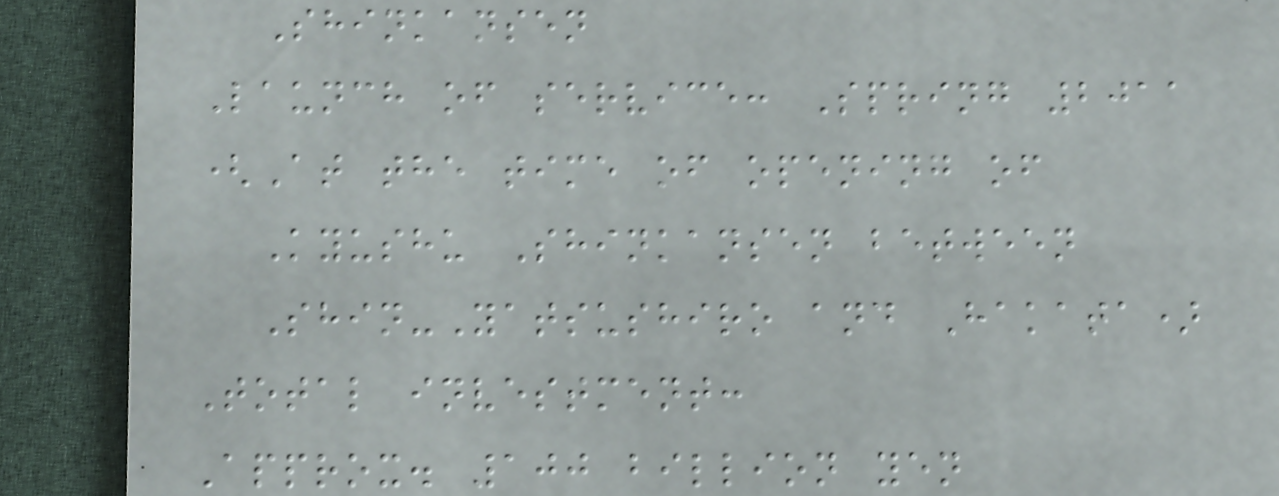Shinkansen
Launch of service: Spring 2011
(At the time of opening of
Kyushu Shinkansen between
Shin-Yatsushiro and Hakata)
Total investment:
Approx. 100 billion yen
